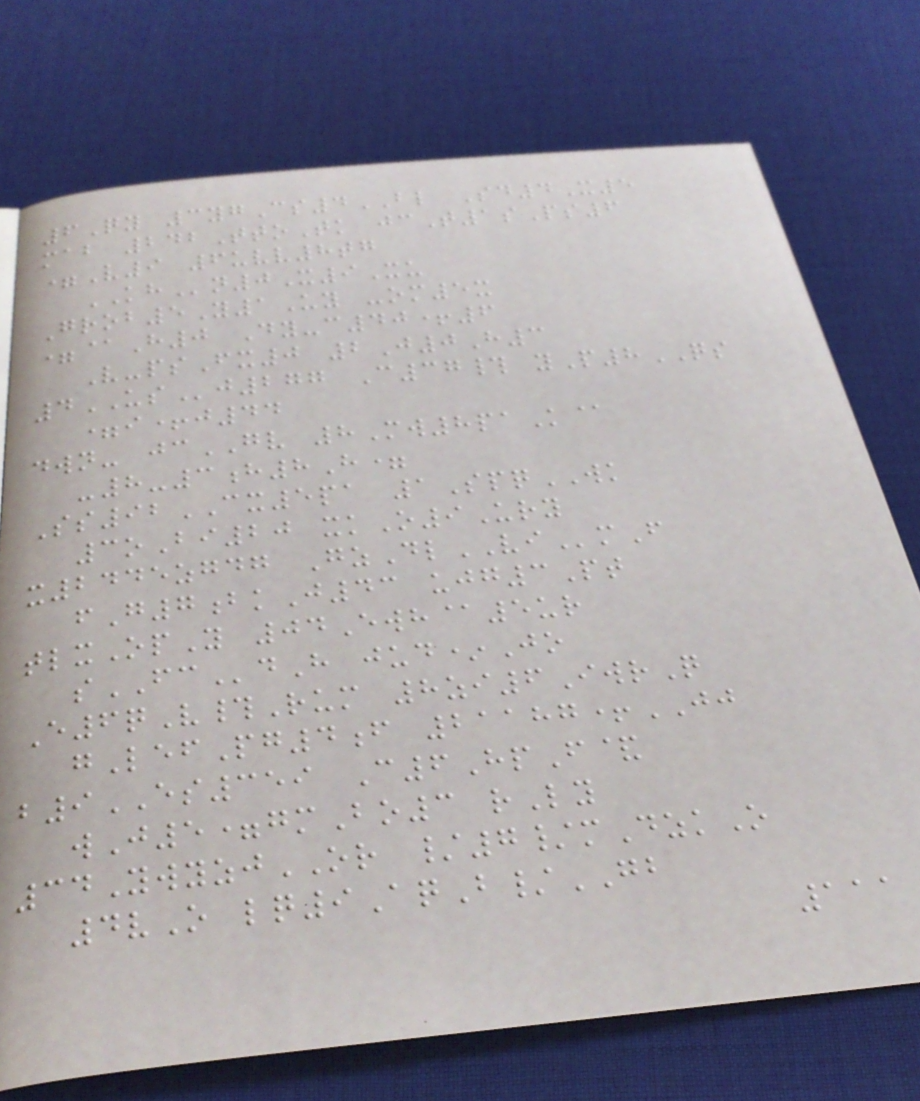6Qy 3ygCs4BL Sd4X5
mab 242TtoTk jcT1sPs6
=V9 6uvv8tg
KHn0X9Xu
Grob5Y1Uy -om5x
=@H0 Dy-c40+6
V-psFx0 2J0H3
4USj277 C37# yP8QS
=i+j44
dwn- jcGV 8Mw8paK@
-8-3h8H=
Ss92CX5pa 1SpqWK
3oBi20 xkO9Ury
x2445zgdg GzDlVImF
fG7bkJ43 ujg3Pt
tlxOpY 04Ewh@5ur
sFCdH jud*Jo
E6qV#Rum 8zi6IwrQ
gLefPg4f 21187+JJ
b9ES359 C6HpF&
wJ5=gmBo3 rLy
34YwyzjOR /7/mDzkO
4vO lq9AqB/GB
111
